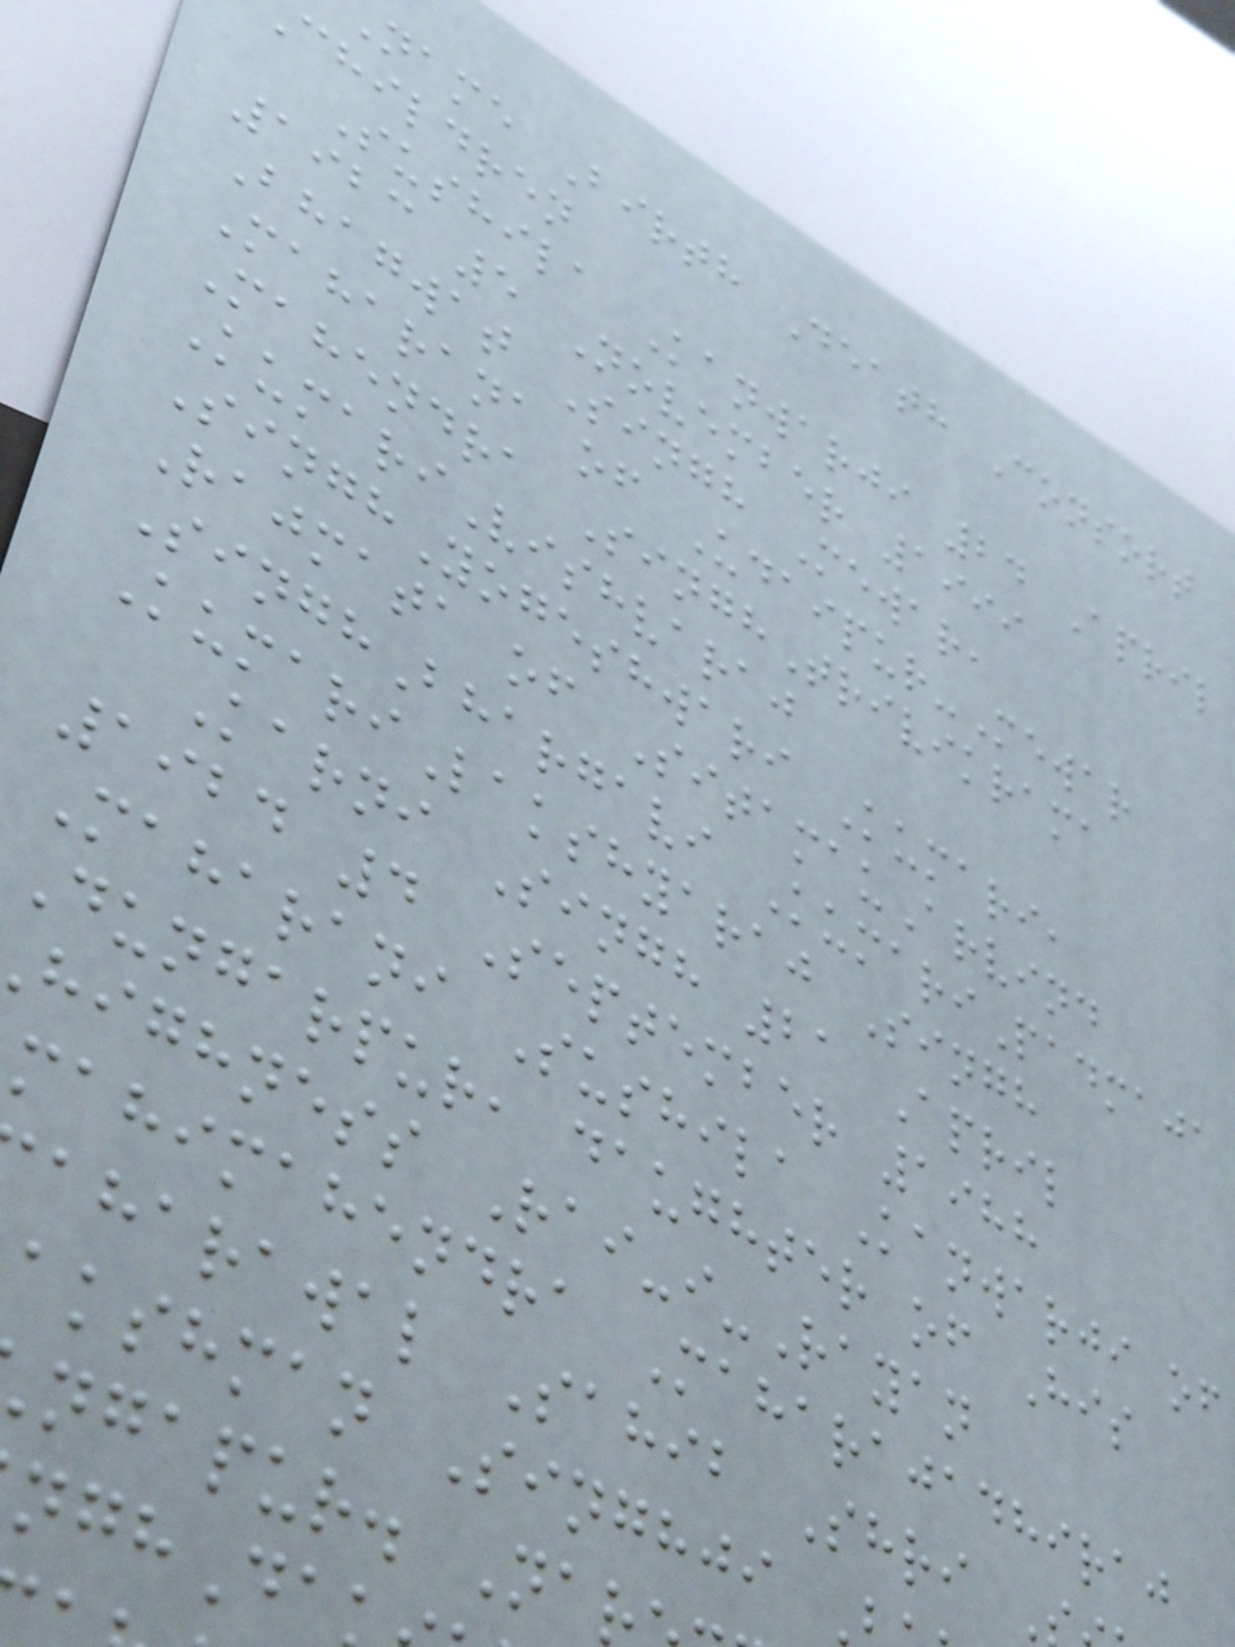name Birth Death Consort
children
Sushila Kanwarji 24 April
1923 5 November 1999
Bhagwat Singh Mewar,
Maharana of Udaipur-Mewar
Mahendra SinghTrivikrama
KumariVishvaraj
SinghYogeshwari Kumari,
Rajmata of SitamauArvind
SinghBhargavi KumariPadmaja
KumariLakshyaraj Singh
Karni Singh 21 April
1924 4 September 1988
Maharani Sushila Kanwarji of
Dungarpur, daughter of His
highness Rai-i-Rayan
mahimahendra Maharajadhiraj
aharawal Sahib Shri
akshman Singhji
ngapur. Na
